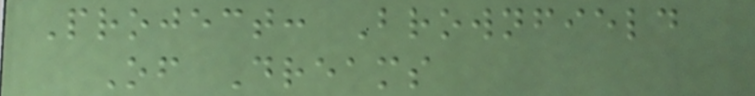Project: Brownfield
Of Dreams
